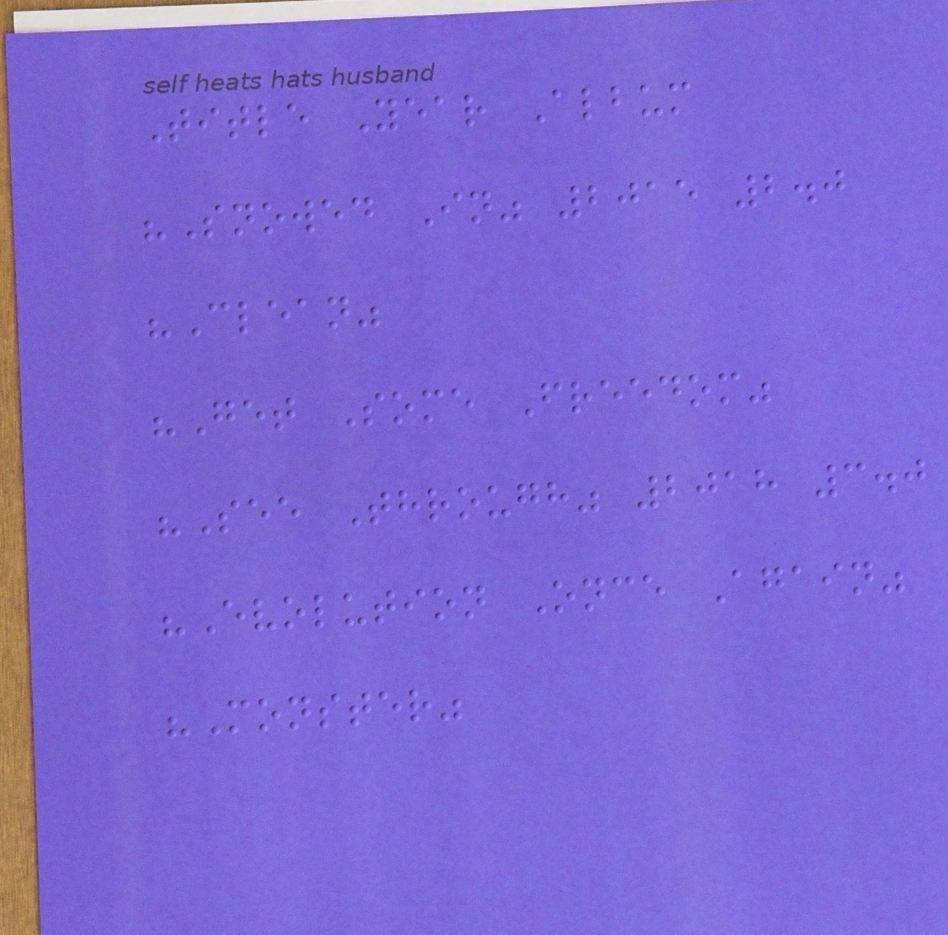Title Year Album
"Snowed In" 2015 2.0
"Clean"
"Get Some Freedom"
"See Through" 2018 3.0
"Evolution Once Again"
"Monster"
